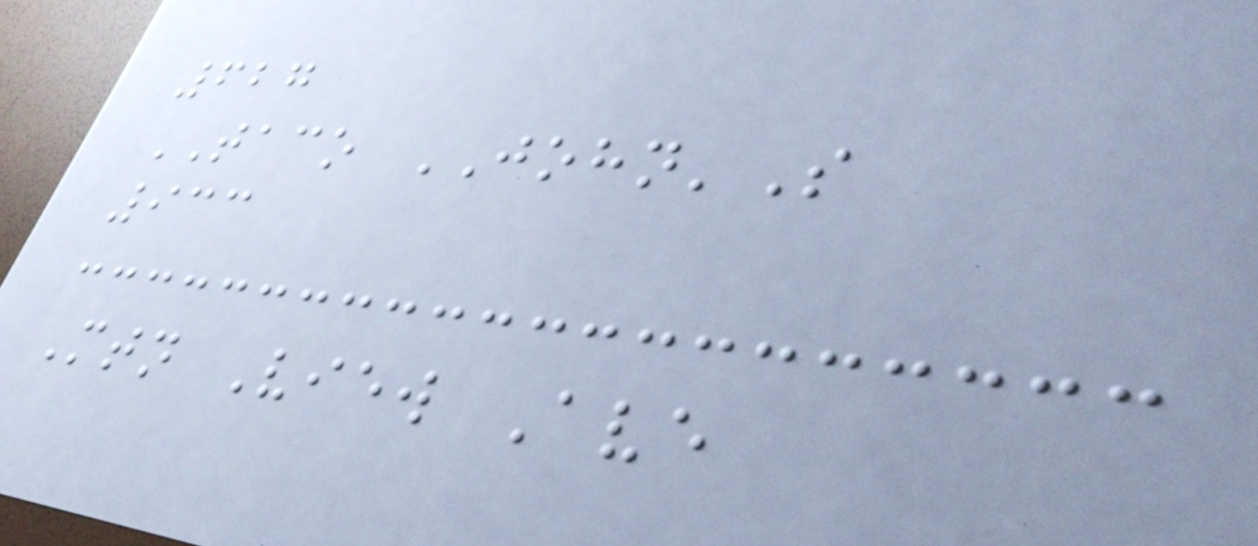627
TACO JOHN'S
933
Mtn View Ave
